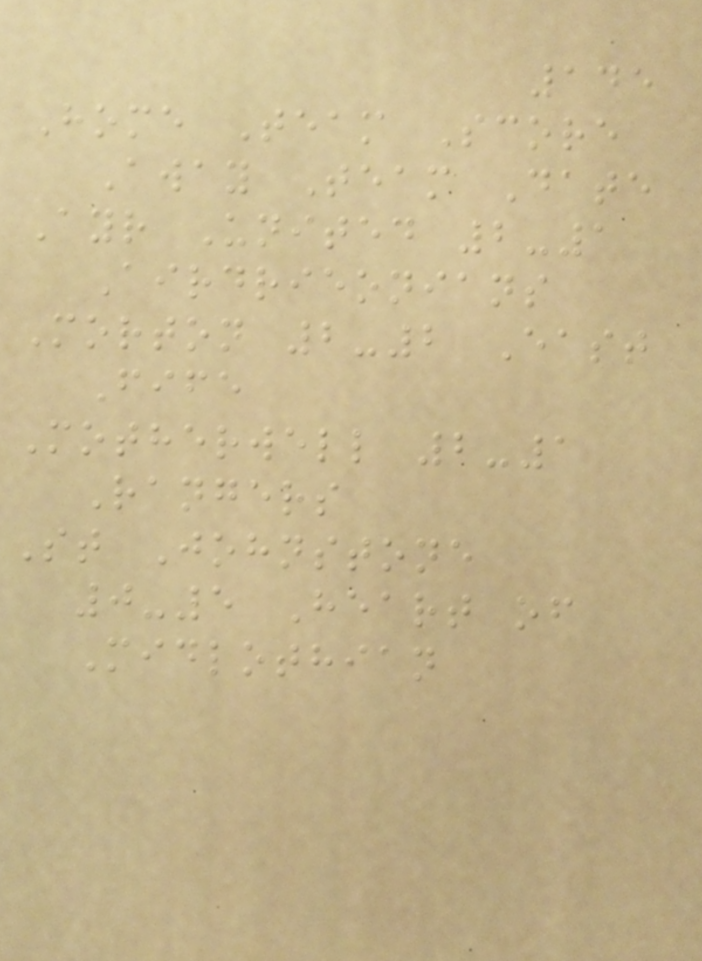145
Home Team Score
Away Team Date
Ayr United 2-1
Airdrieonians
Morton 2-2 East
Fife
Motherwell 2-1
Rangers
St Johnstone
0-5 Heart of
Midlothian
